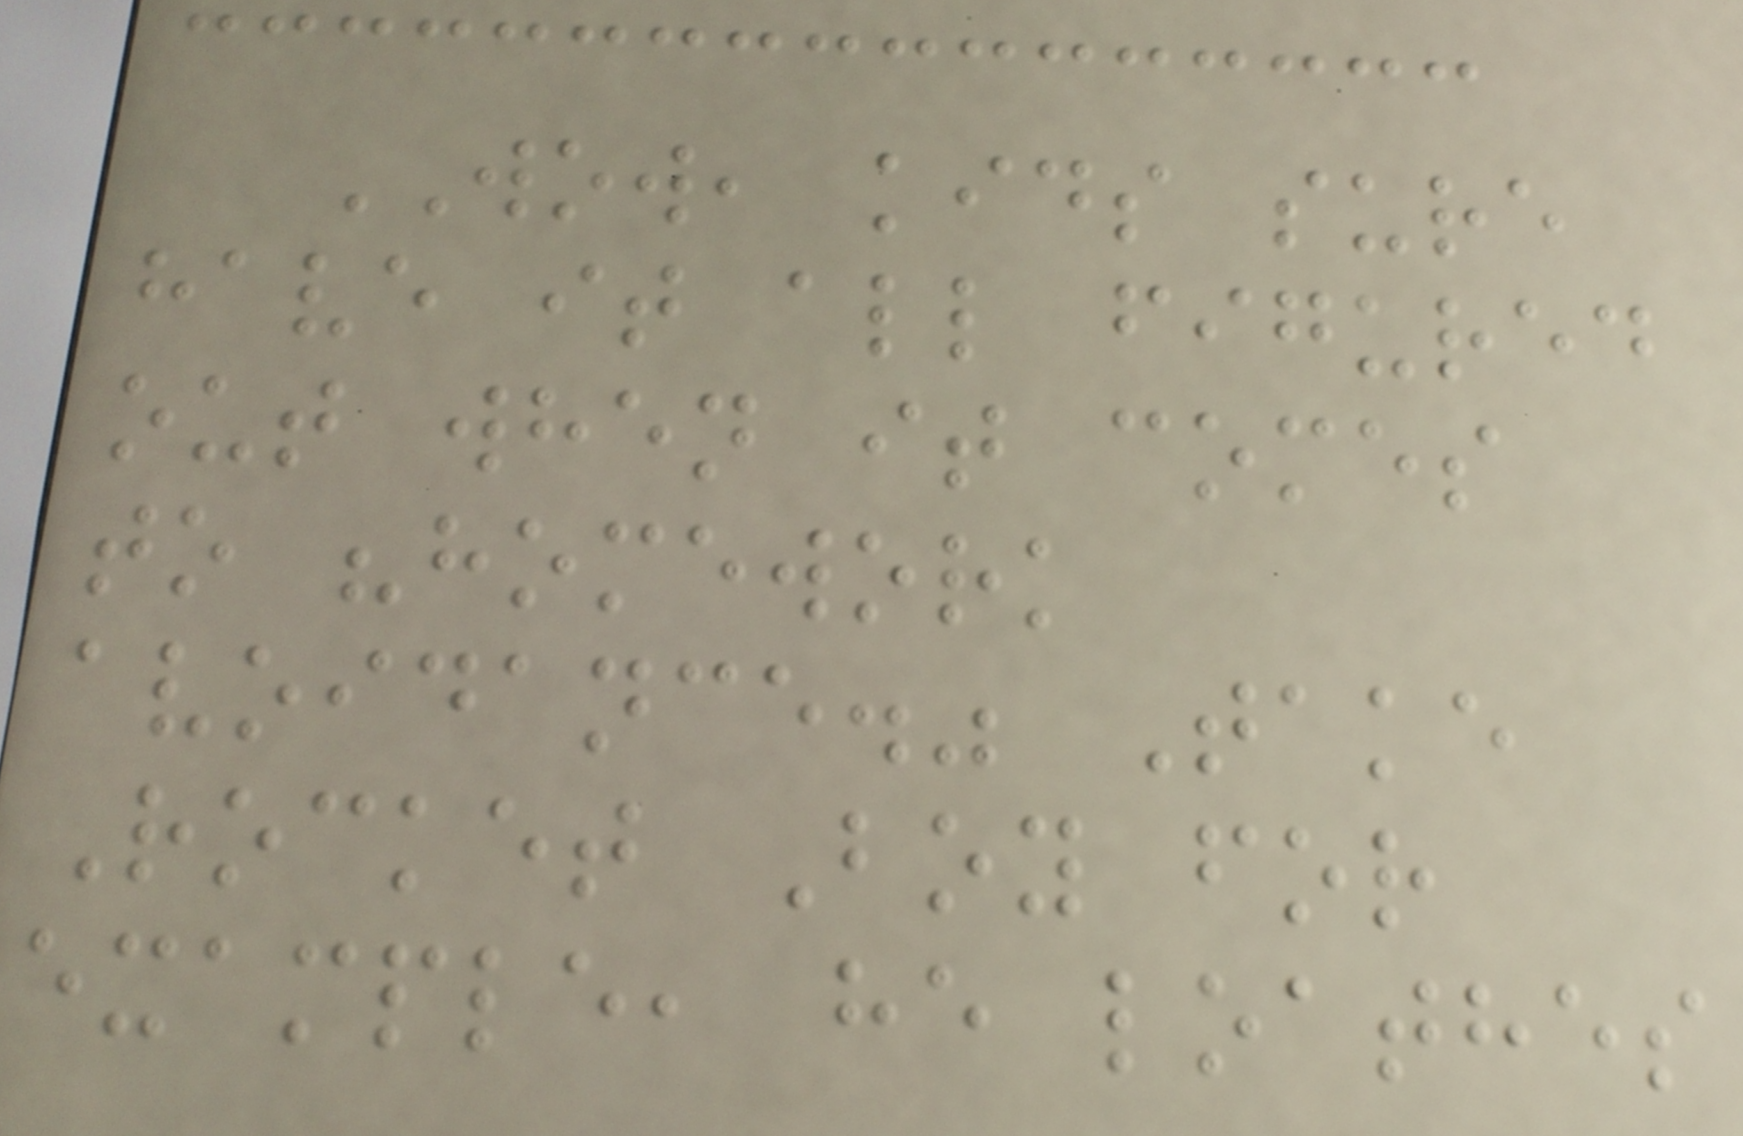WOW, kids sure
have it all figured
out when it comes
to "homework
avoidance." Take
Rocket Boy for
example, he loathes
